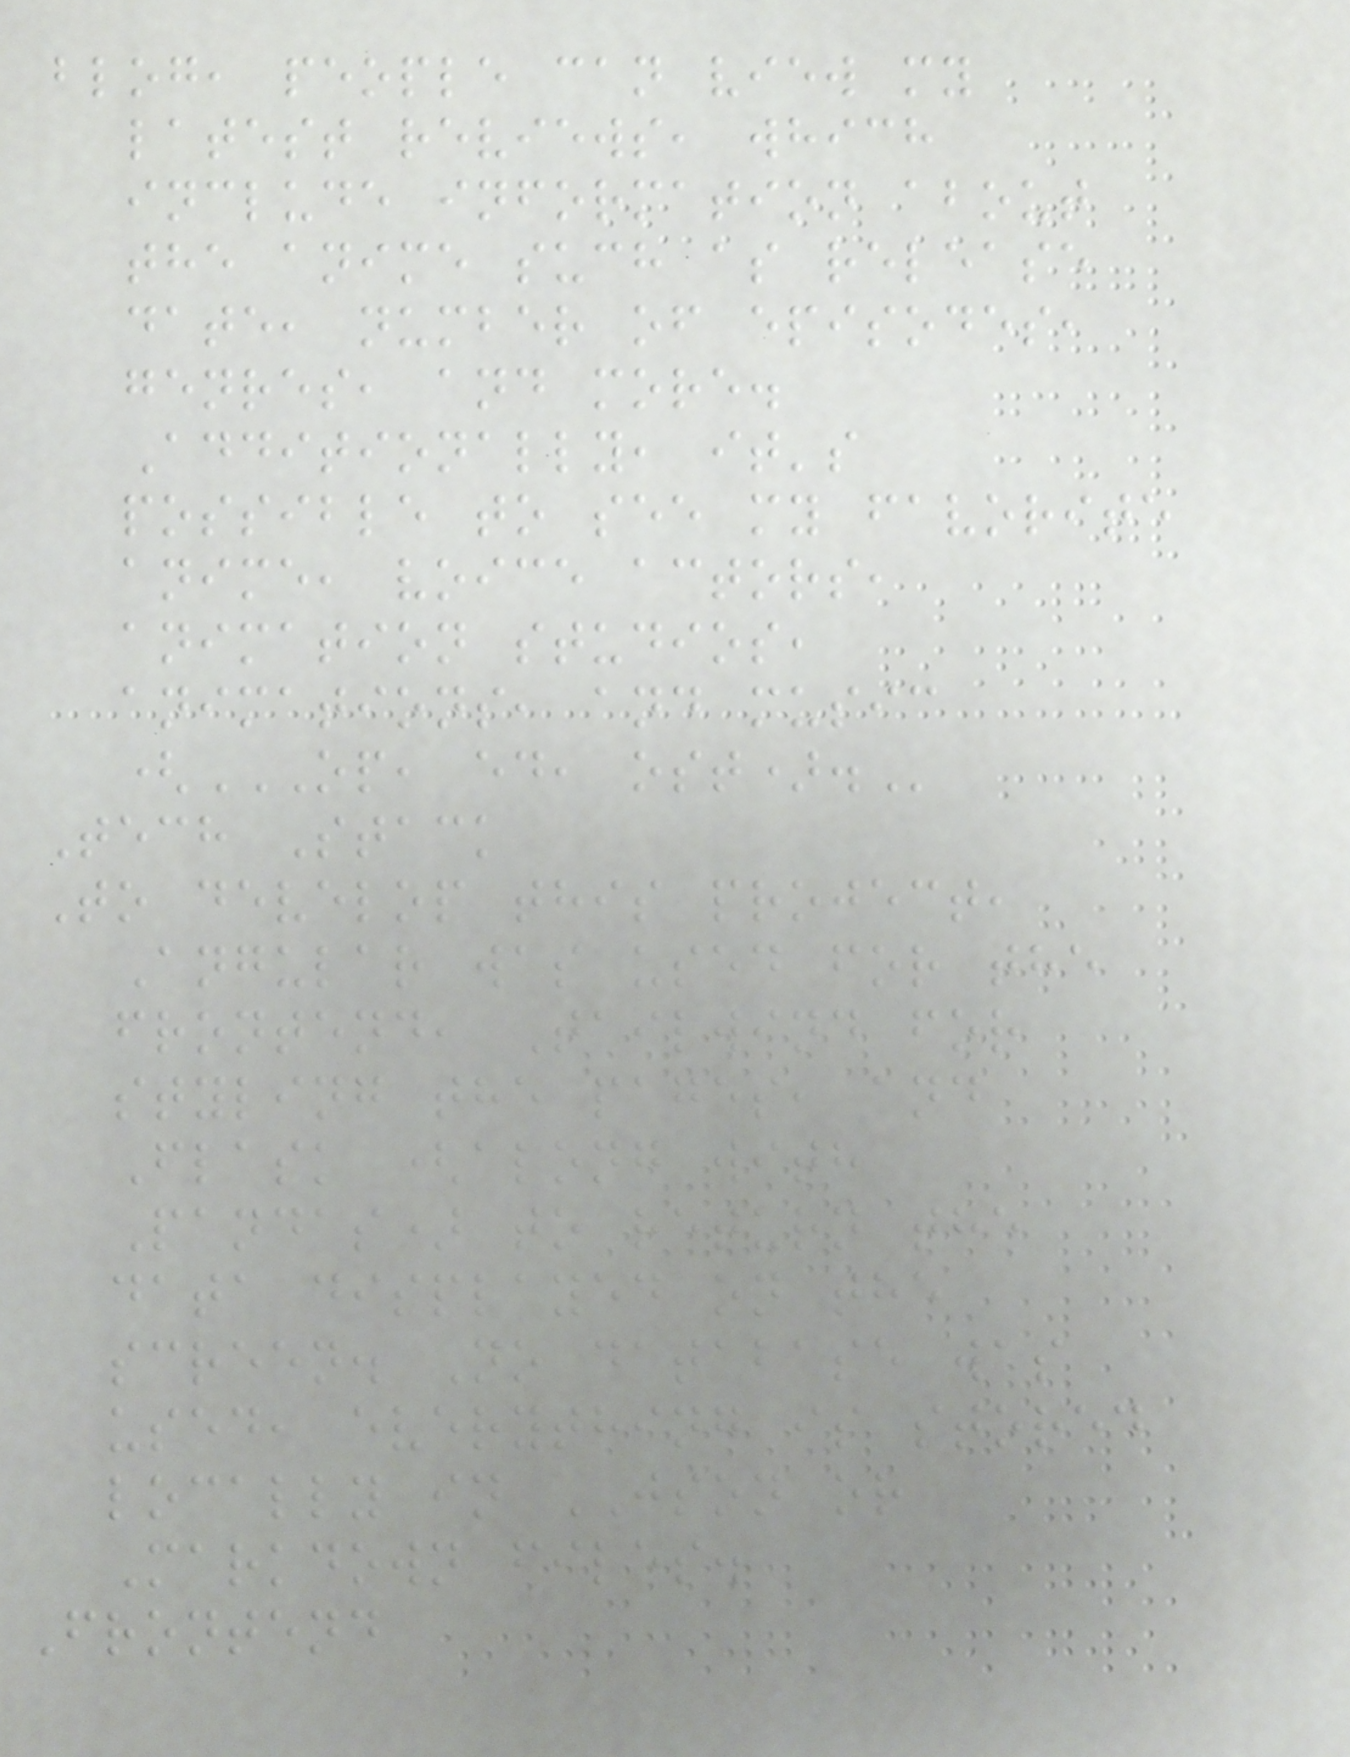blog, people can view my
latest reviews, which
include information about
the anime such as release
date, number of episodes,
genres, and more.
Additionally, it's
possible to see my favorite
anime, voice actors,
animation studios,
animations, and music
(OP, ED, OST).
Tech Stack
To develop this project,
Angular was used for the
frontend, Tailwind for
styling the pages, and
Flask (along with
Pandas) to return the
data displayed on the
screen. No database was
used, everything is stored
locally in JSON or
Markdown files.
Frontend
